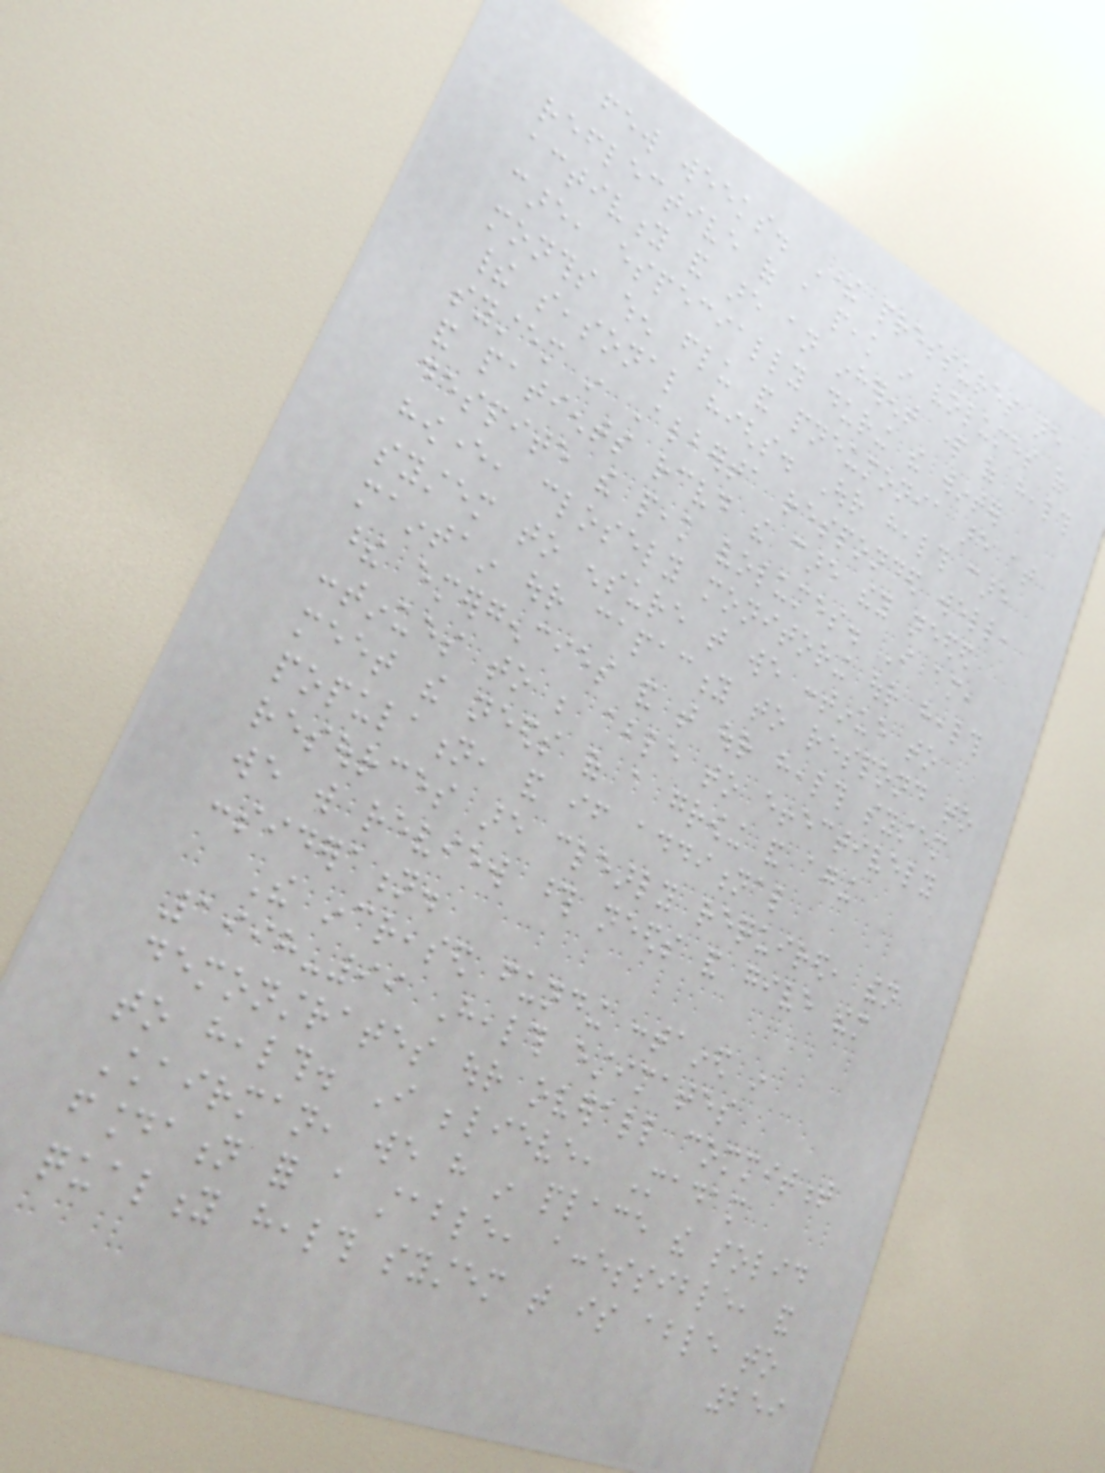few weeks. These pressures are
reflective of a peak in volumes of
activity and are an inherent part of health
care, especially during the winter
months when flu and pneumonia are at
their seasonal highs. Our health care
system in Alberta responded well,
and patients received the care they needed
despite the peak volumes. I am,
however, closely monitoring our health
system to ensure that we continue to
maintain our capacity to respond to
these emergencies and that our health system
continues to be able to effectively
meet the needs of a growing and aging
population, and if additional
resources are clearly required, then
we will review those needs and give them
consideration.
The increased funding contained in
1998-99 Health estimates
demonstrates our overall commitment
to health. I believe, Madam
Chairman, we have in place the solid
foundation for a stable, accessible, and
quality health system that is able to
259
